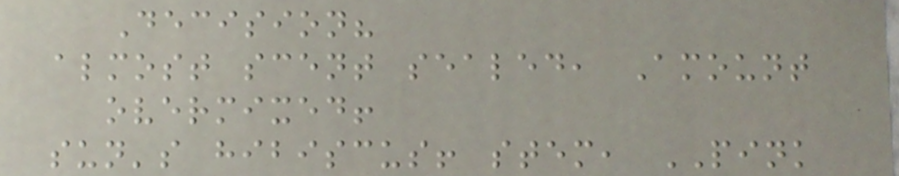Decision?
almost scent sealed, Amount
overmixed!
sun's hibiscus! stem, PINK
